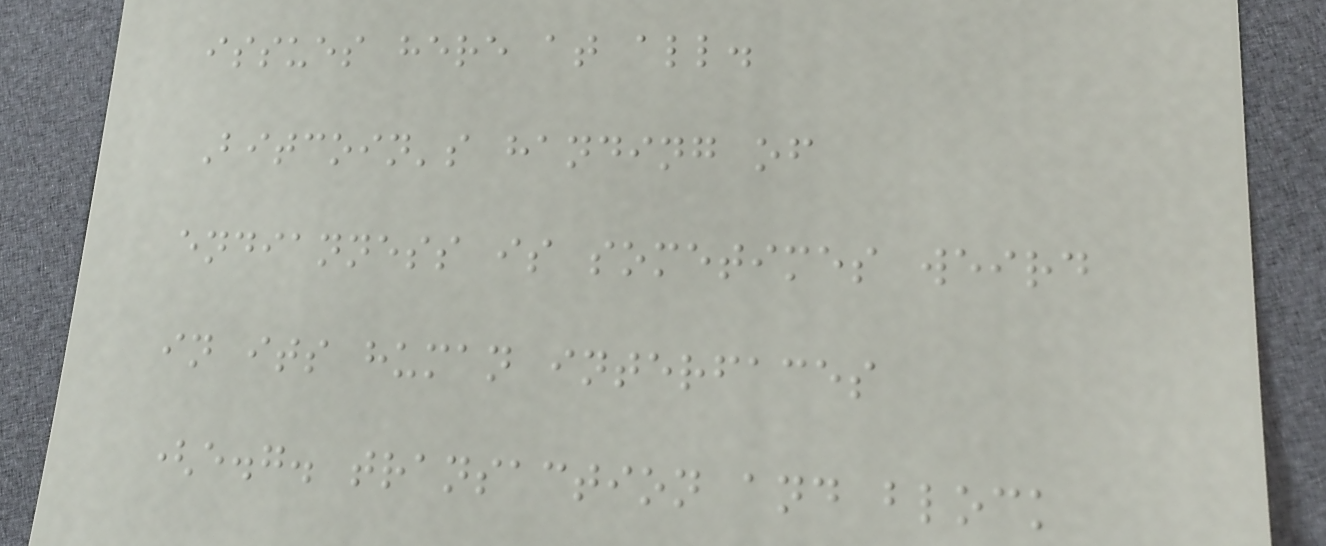issues here at all.
Bitcoin's handing of
endianness is sometimes weird
in its human interfaces
(e.g. transaction and block
